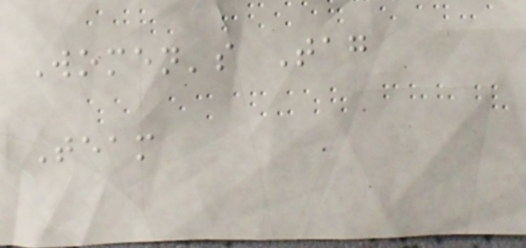Women's Tag
Team
